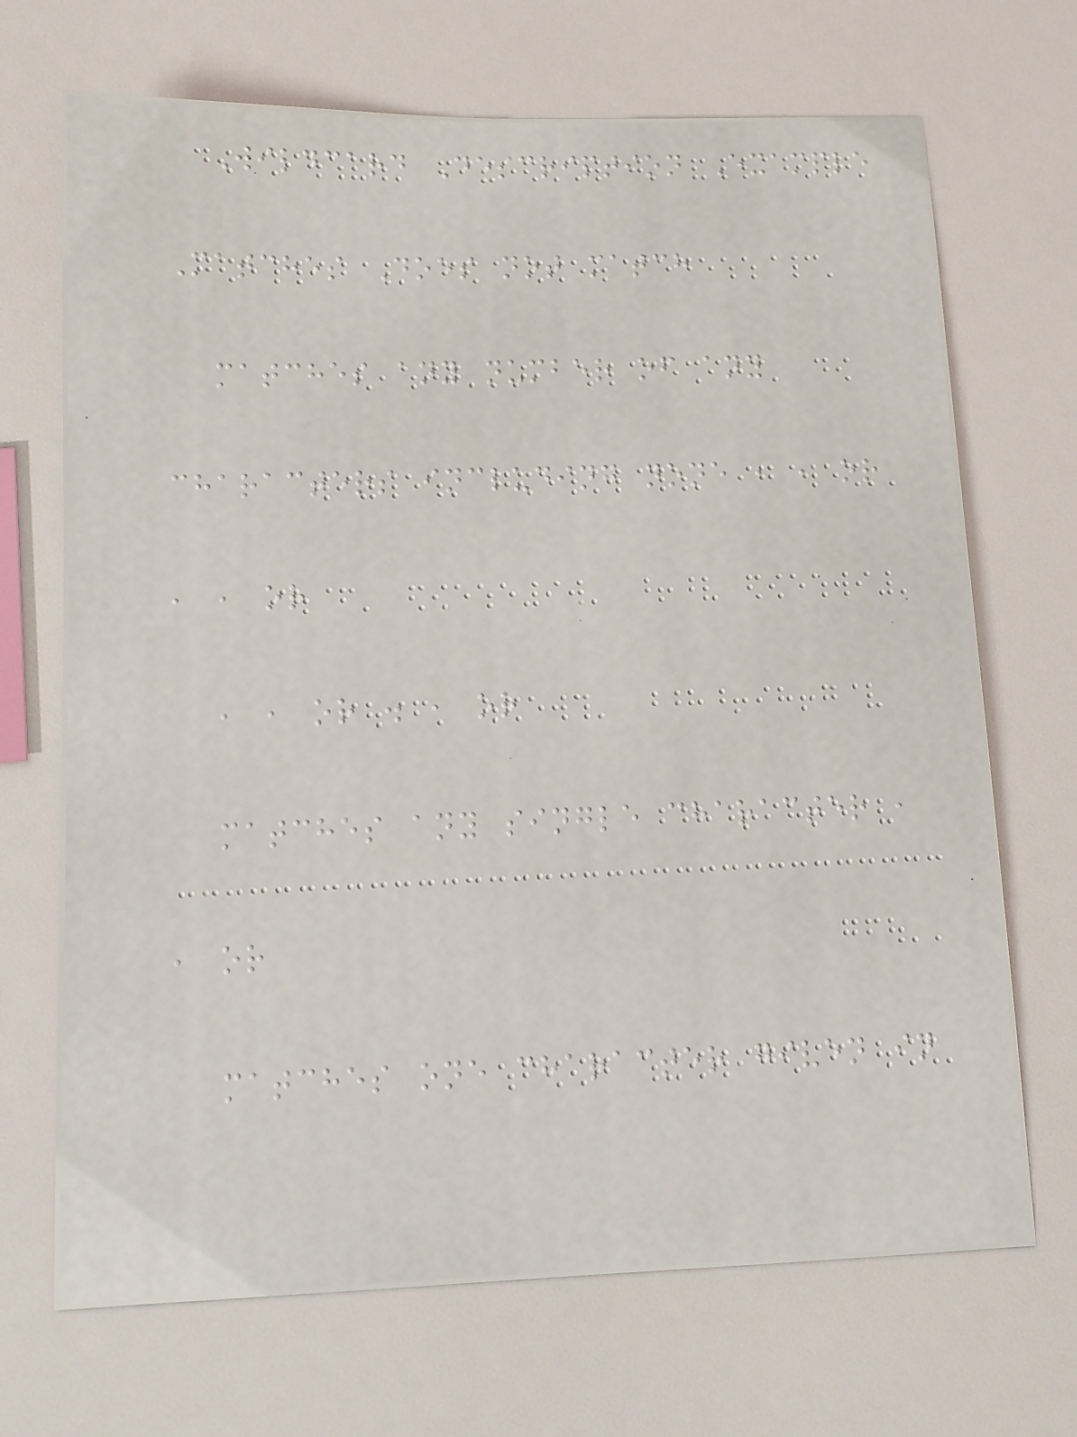Wildcard Description Example
Matches Does not match
matches any number of any
characters including none , , or
, , or
, , or . , or
matches any single character ,
, or
matches one character given in
